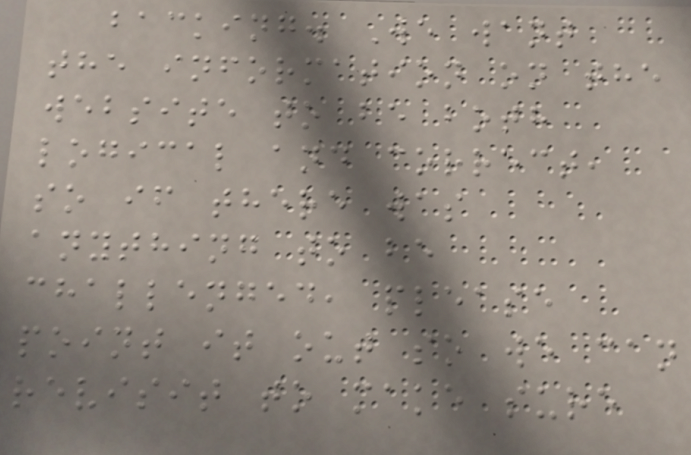backing. We want
the information on the
website to be both
logical and correct,
so if there was
anything to be
challenged, please
point it out so we can
revisit to make sure
